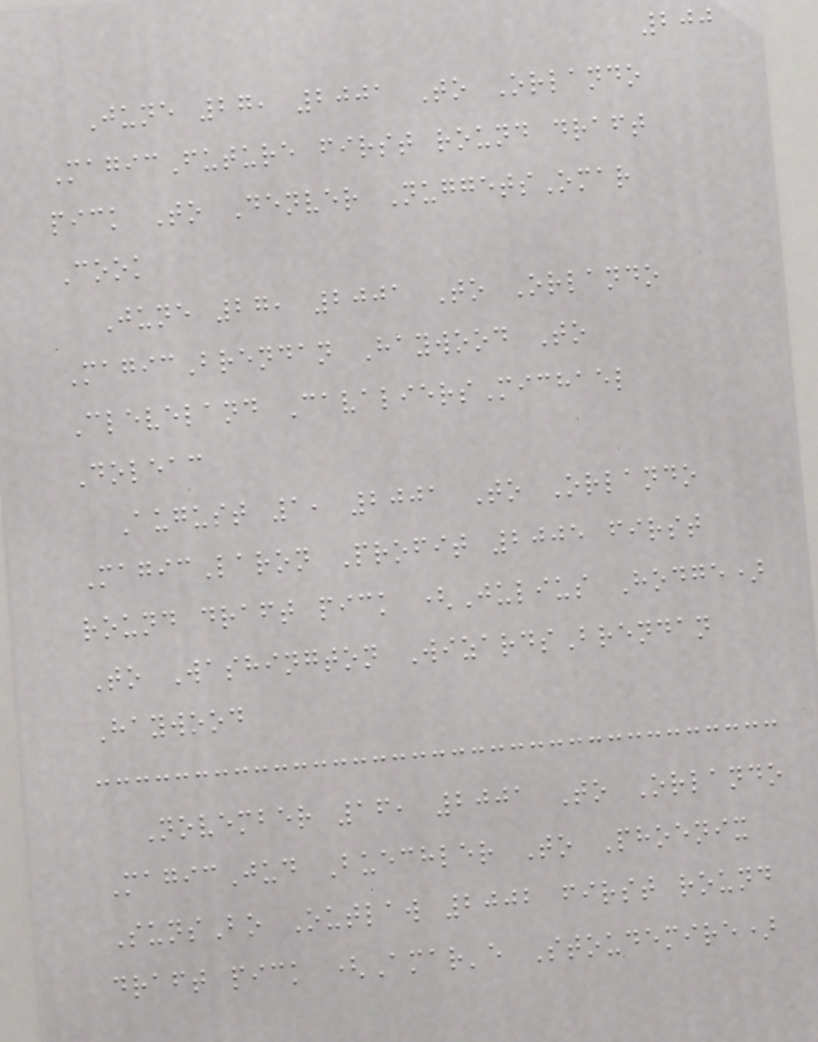200
June 27, 2001 To Orlando
MagicFuture first round draft
pick To Denver NuggetsOmar
Cook
June 27, 2001 To Orlando
MagicBrendan Haywood To
Cleveland CavaliersMichael
Doleac
August 1, 2001 To Orlando
MagicLaron Profit 2005 first
round draft pick (Julius Hodge)
To Washington WizardsBrendan
Haywood
November 16, 2001 To Orlando
MagicJud Buechler To Phoenix
SunsBo Outlaw 2002 first round
draft pick (Amar'e Stoudemire)
